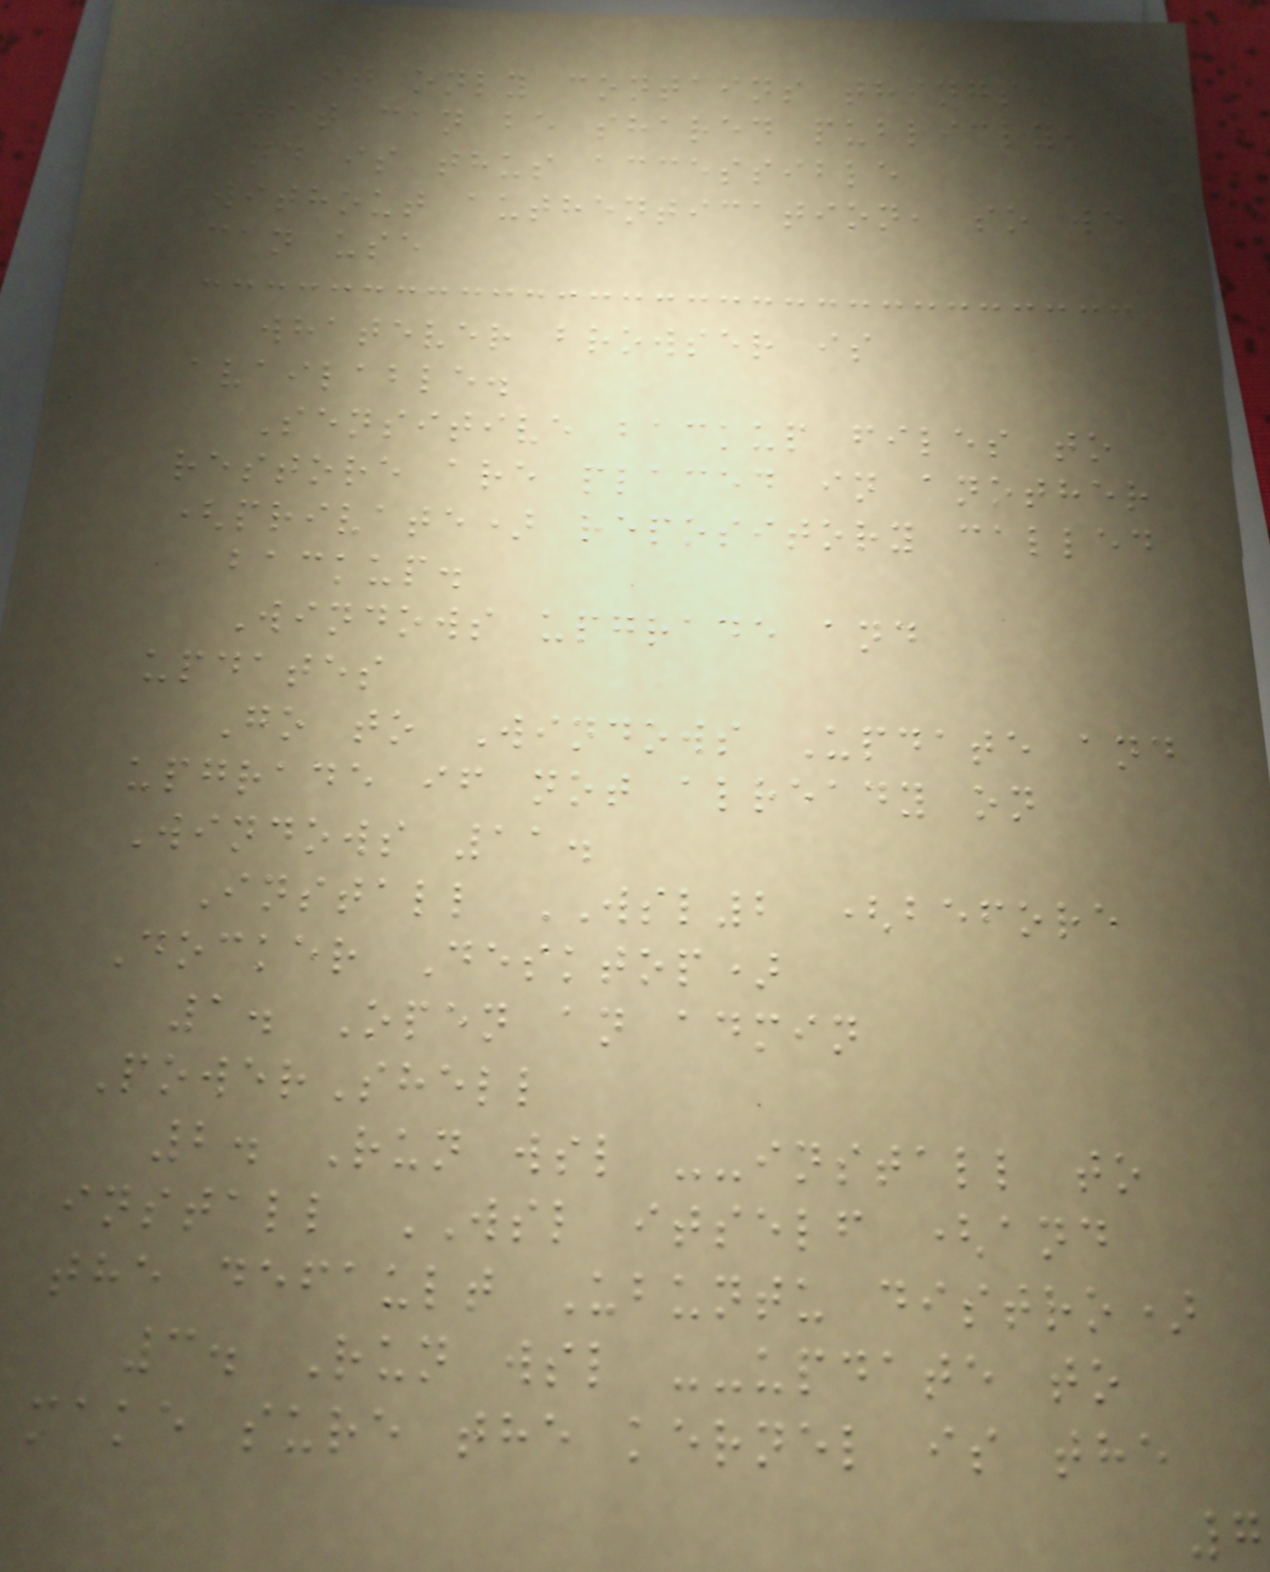It only contains things
that can be shared publicly,
and is thus accessible
without authentication, so we
can use
whatever browser is
available.
Sensitive backup files to
restore are placed in another
(private) repository called
backup.
Windows upgrade and
updates
Go to Windows Update and
upgrade if not already on
Windows 11.
Install WSL2 (before
Docker Desktop)
1. Open an admin
PowerShell
2. Run wsl --install to
install WSL itself (and
the default Ubuntu distro)
3. Run wsl --update to
make sure the kernel is the
7
